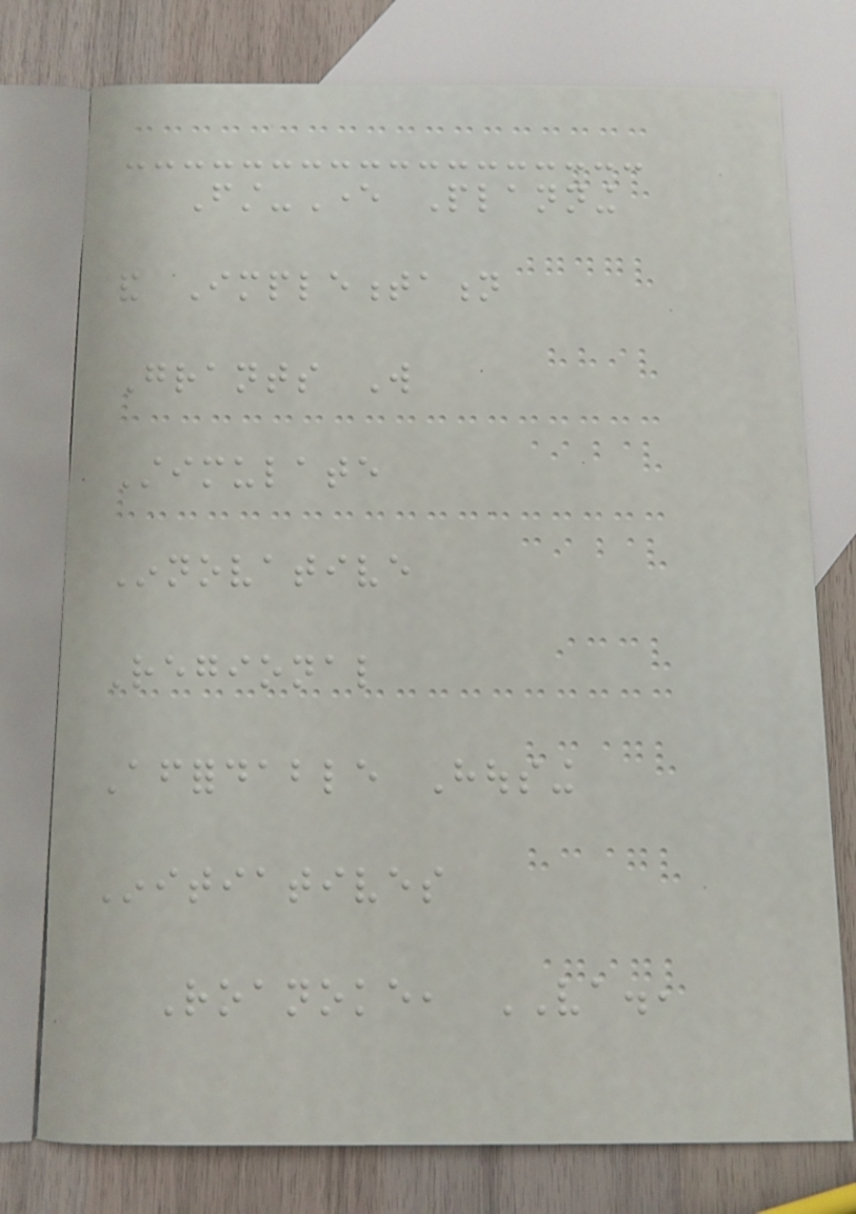First-Ever Planning
and Implementation
Grants Will
Stimulate
Innovative
Regional
Affordable Housing
Initiatives
Roanoke, VA.,
